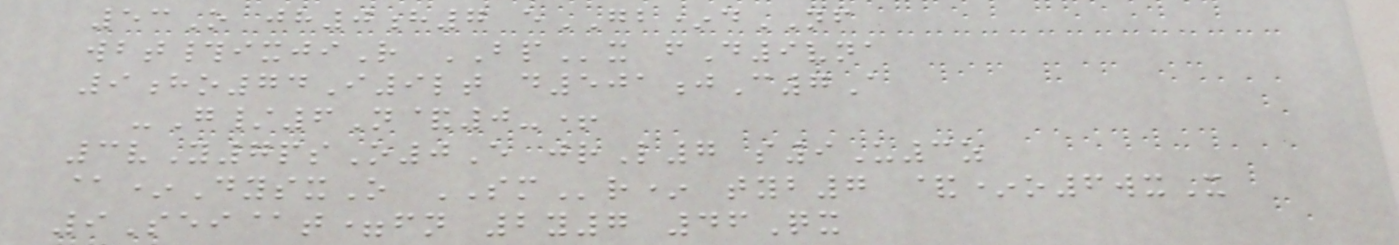53O jh0h7 eGB*dNF
wbt#ixjiR BPx fD9vna
9ho74I9lt d501jC7A
-G/6N&0-+
3vY7psO0E jrL7 s9U3z
@*DysxO SMr* tyb7 &*o6wxX
9Sei@t=fn 2y7 46Qx
